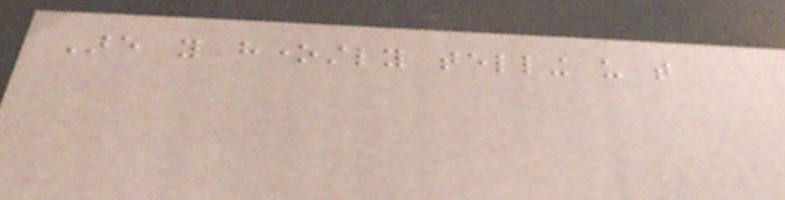Are you honestly telling us that
